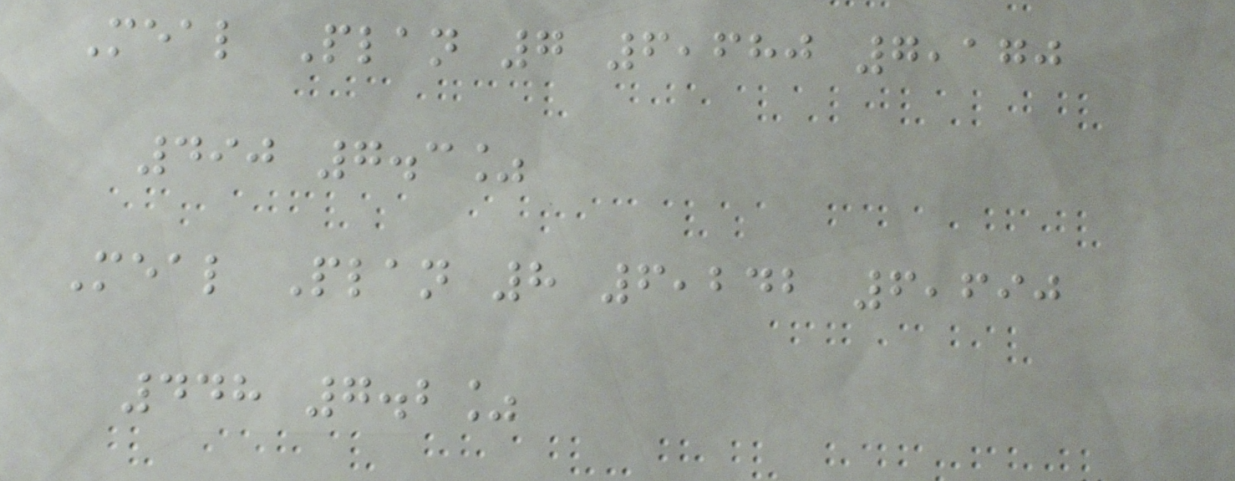Meal Plan 7 6,680 7,170
490 7.3%
Meal Plan 8 6,242 6,690
448 7.2%
